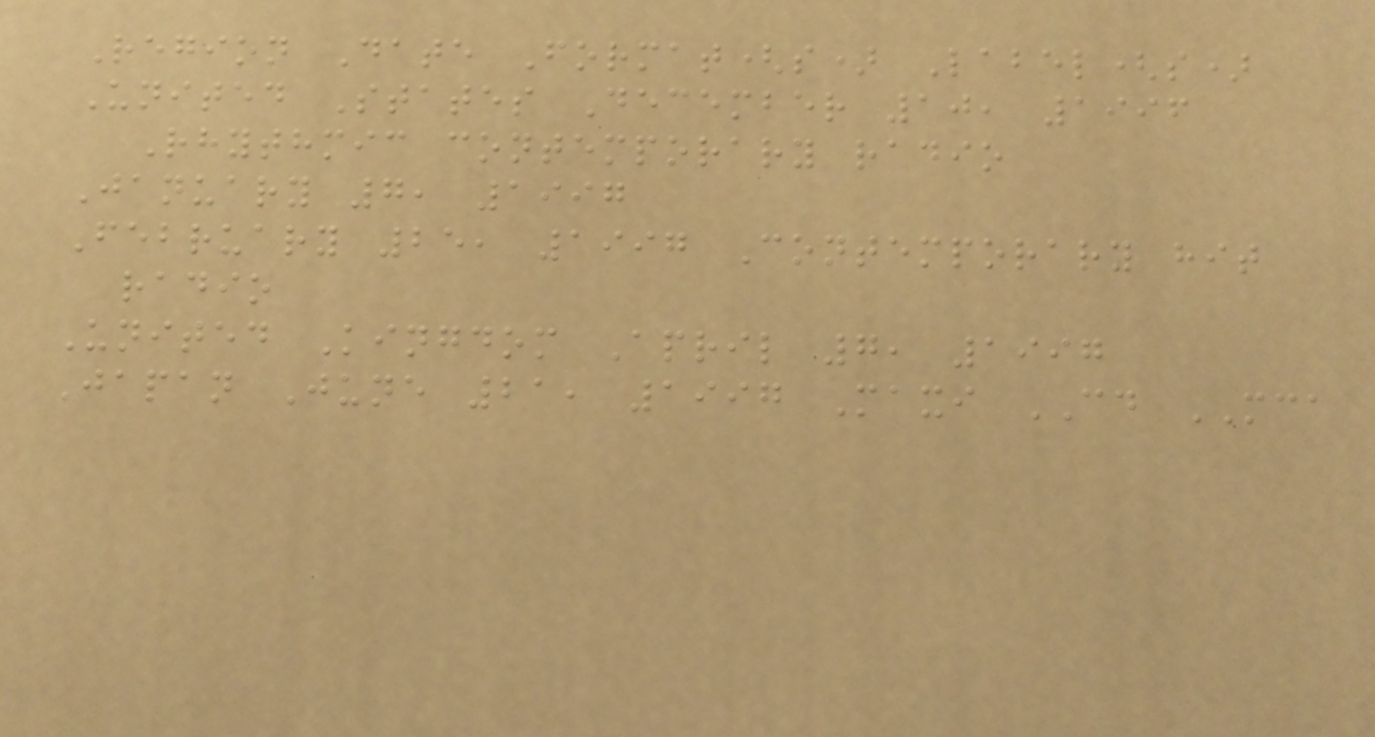Region Date Format(s) Label(s)
United States December 10, 1996
Rhythmic contemporary radio
January 7, 1997
February 25, 1997 Contemporary hit
radio
United Kingdom April 7, 1997
Japan June 21, 1997 Maxi CD MCA
